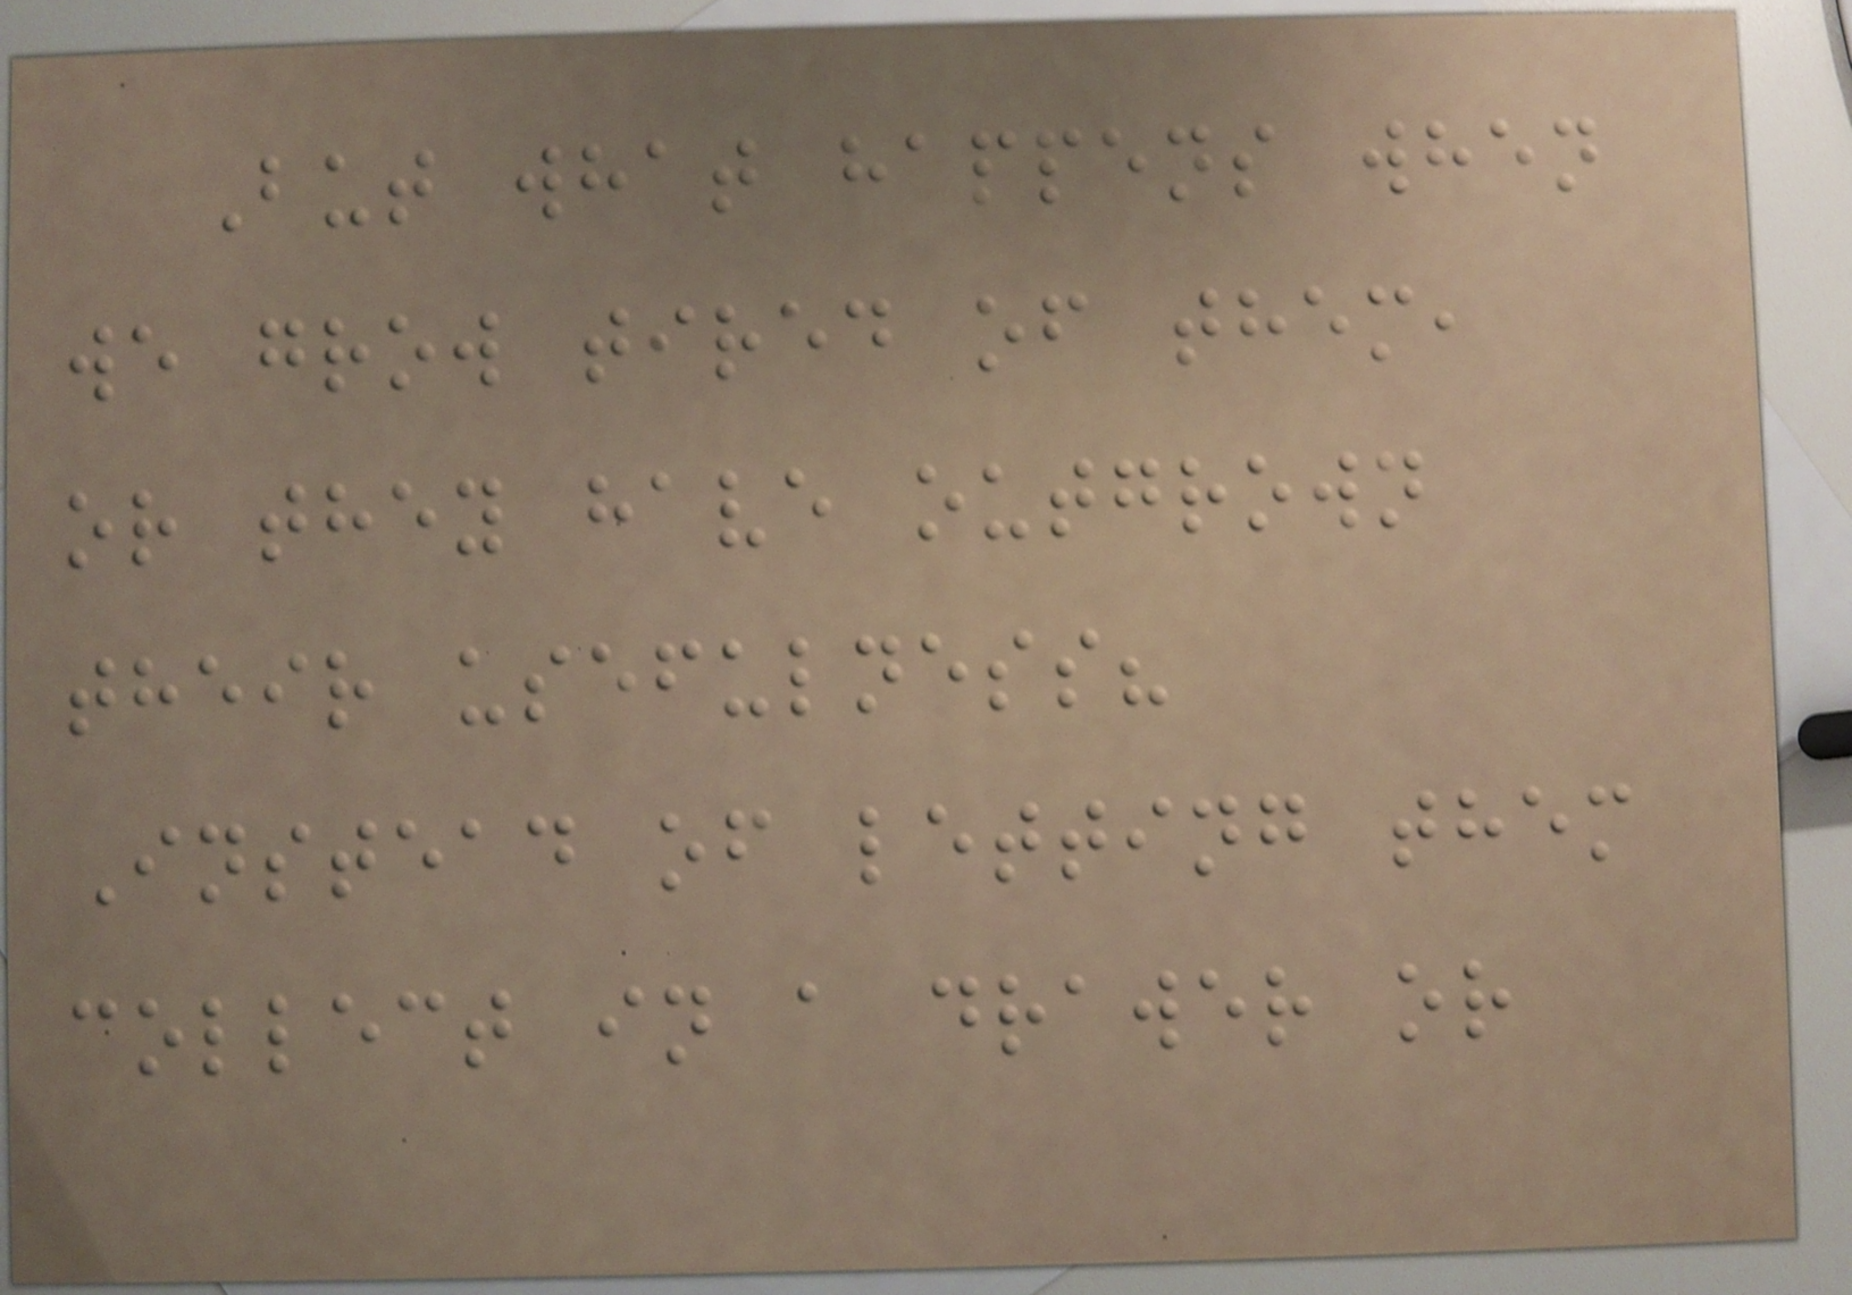But what happens when
we grow tired of them,
or they have outgrown
their usefulness?
Instead of letting them
collect in a drawer or
